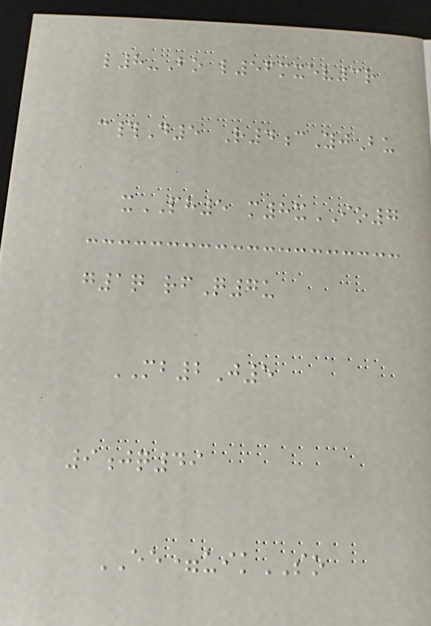l8-Bo l56mxev3r
c#D5 R4cYjBu
xPH5 m8xIO7
g1q rfQ7u
MB2J5
9jq49
EE=uikSO
